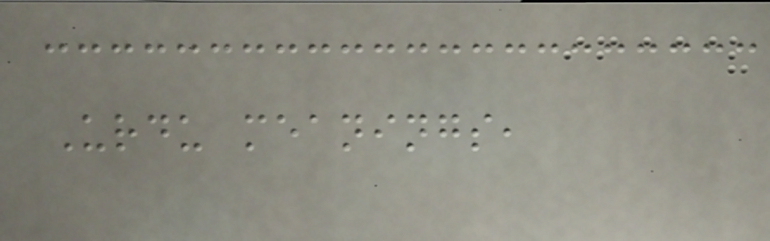Urdu meanings,
